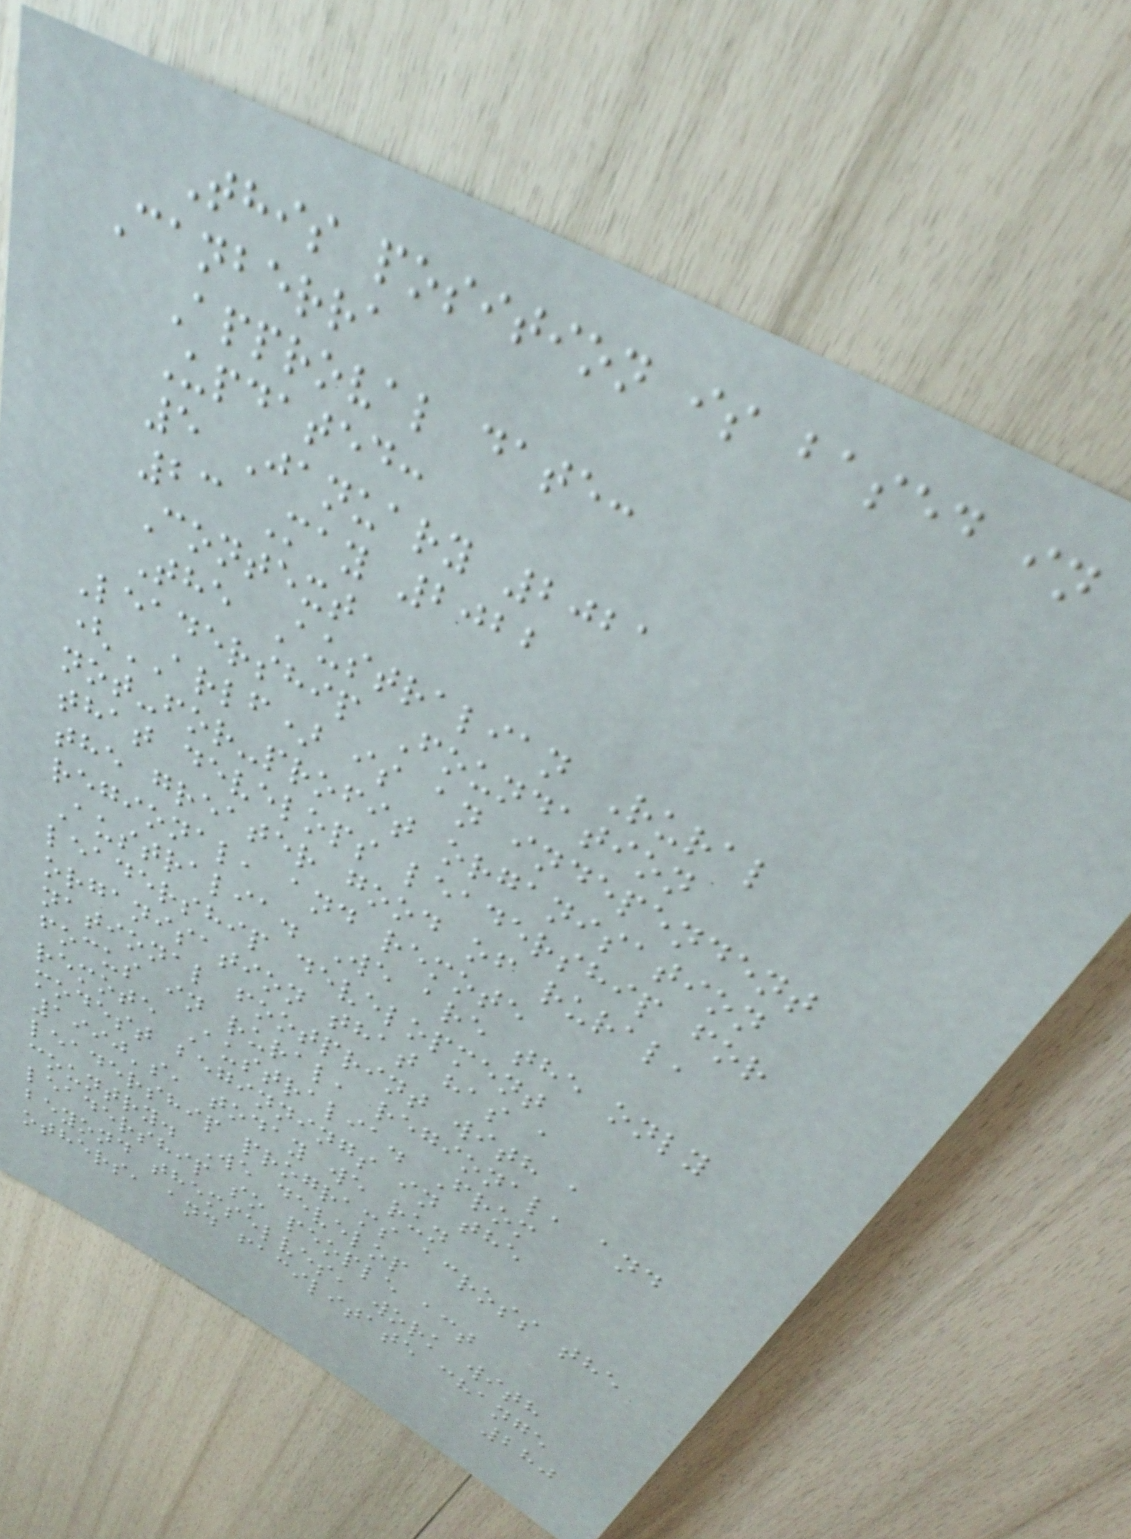This position is based in
Canberra
Approval date:
Updated:
5 January 2021
23 May 2022
Context
The Australian Rural
Leadership Foundation
(ARLF) is an independent
not-for-profit organisation
that develops leadership for
the greater good of rural,
regional, and remote
Australia. We are the only
leadership development
organisation that has a
national footprint with a
focus in rural, regional, and
remote Australia. From
modest beginnings in the
1990's, today we run
leadership programs across the
country. We develop
leadership so people act
beyond themselves, work with
others, and facilitate change
280
